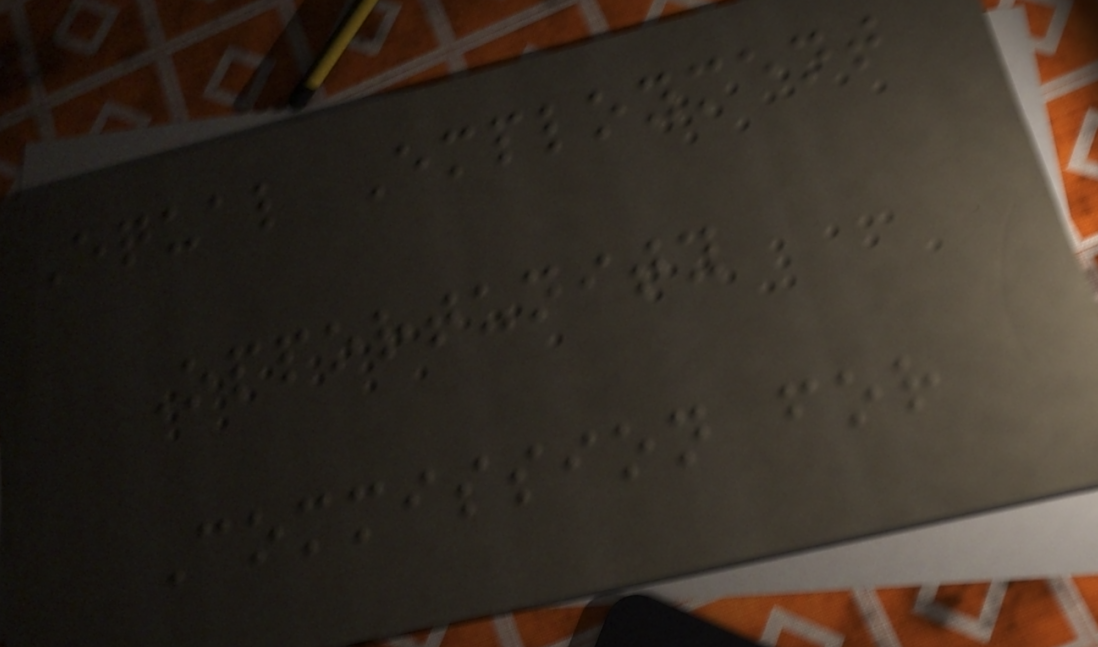Equal Employment
Opportunity
Commission for
